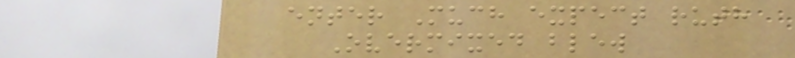enter Much expect ruth
Overmixed blew
